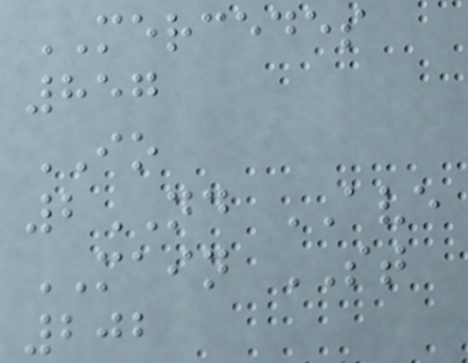MERCEDES
857
IO
2ND AVE
MAIN ST
202
